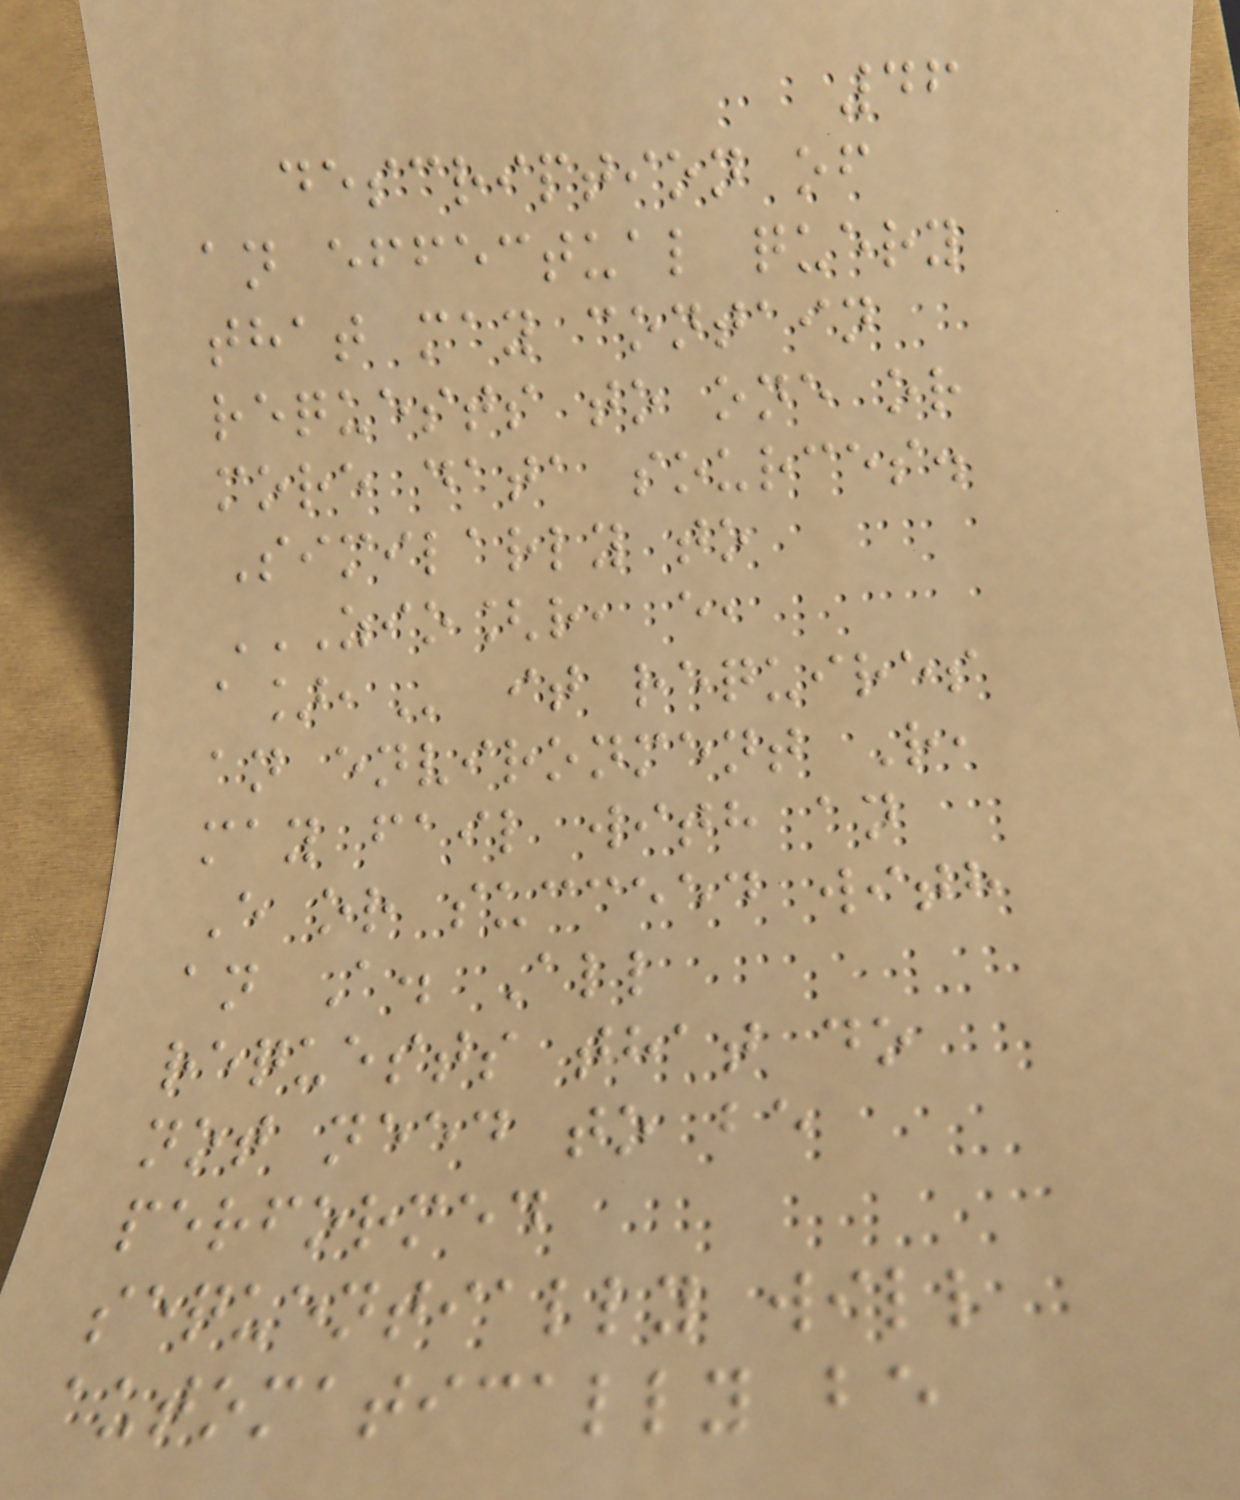46
description of
an effectual query
that may contain
requests to one or
more data sources.
Similarly to
ZIO[R, E,
A], it requires
an environment R,
may fail with an
E or succeed with
an A. All
requests that do
not need to be
performed
sequentially will
automatically be
